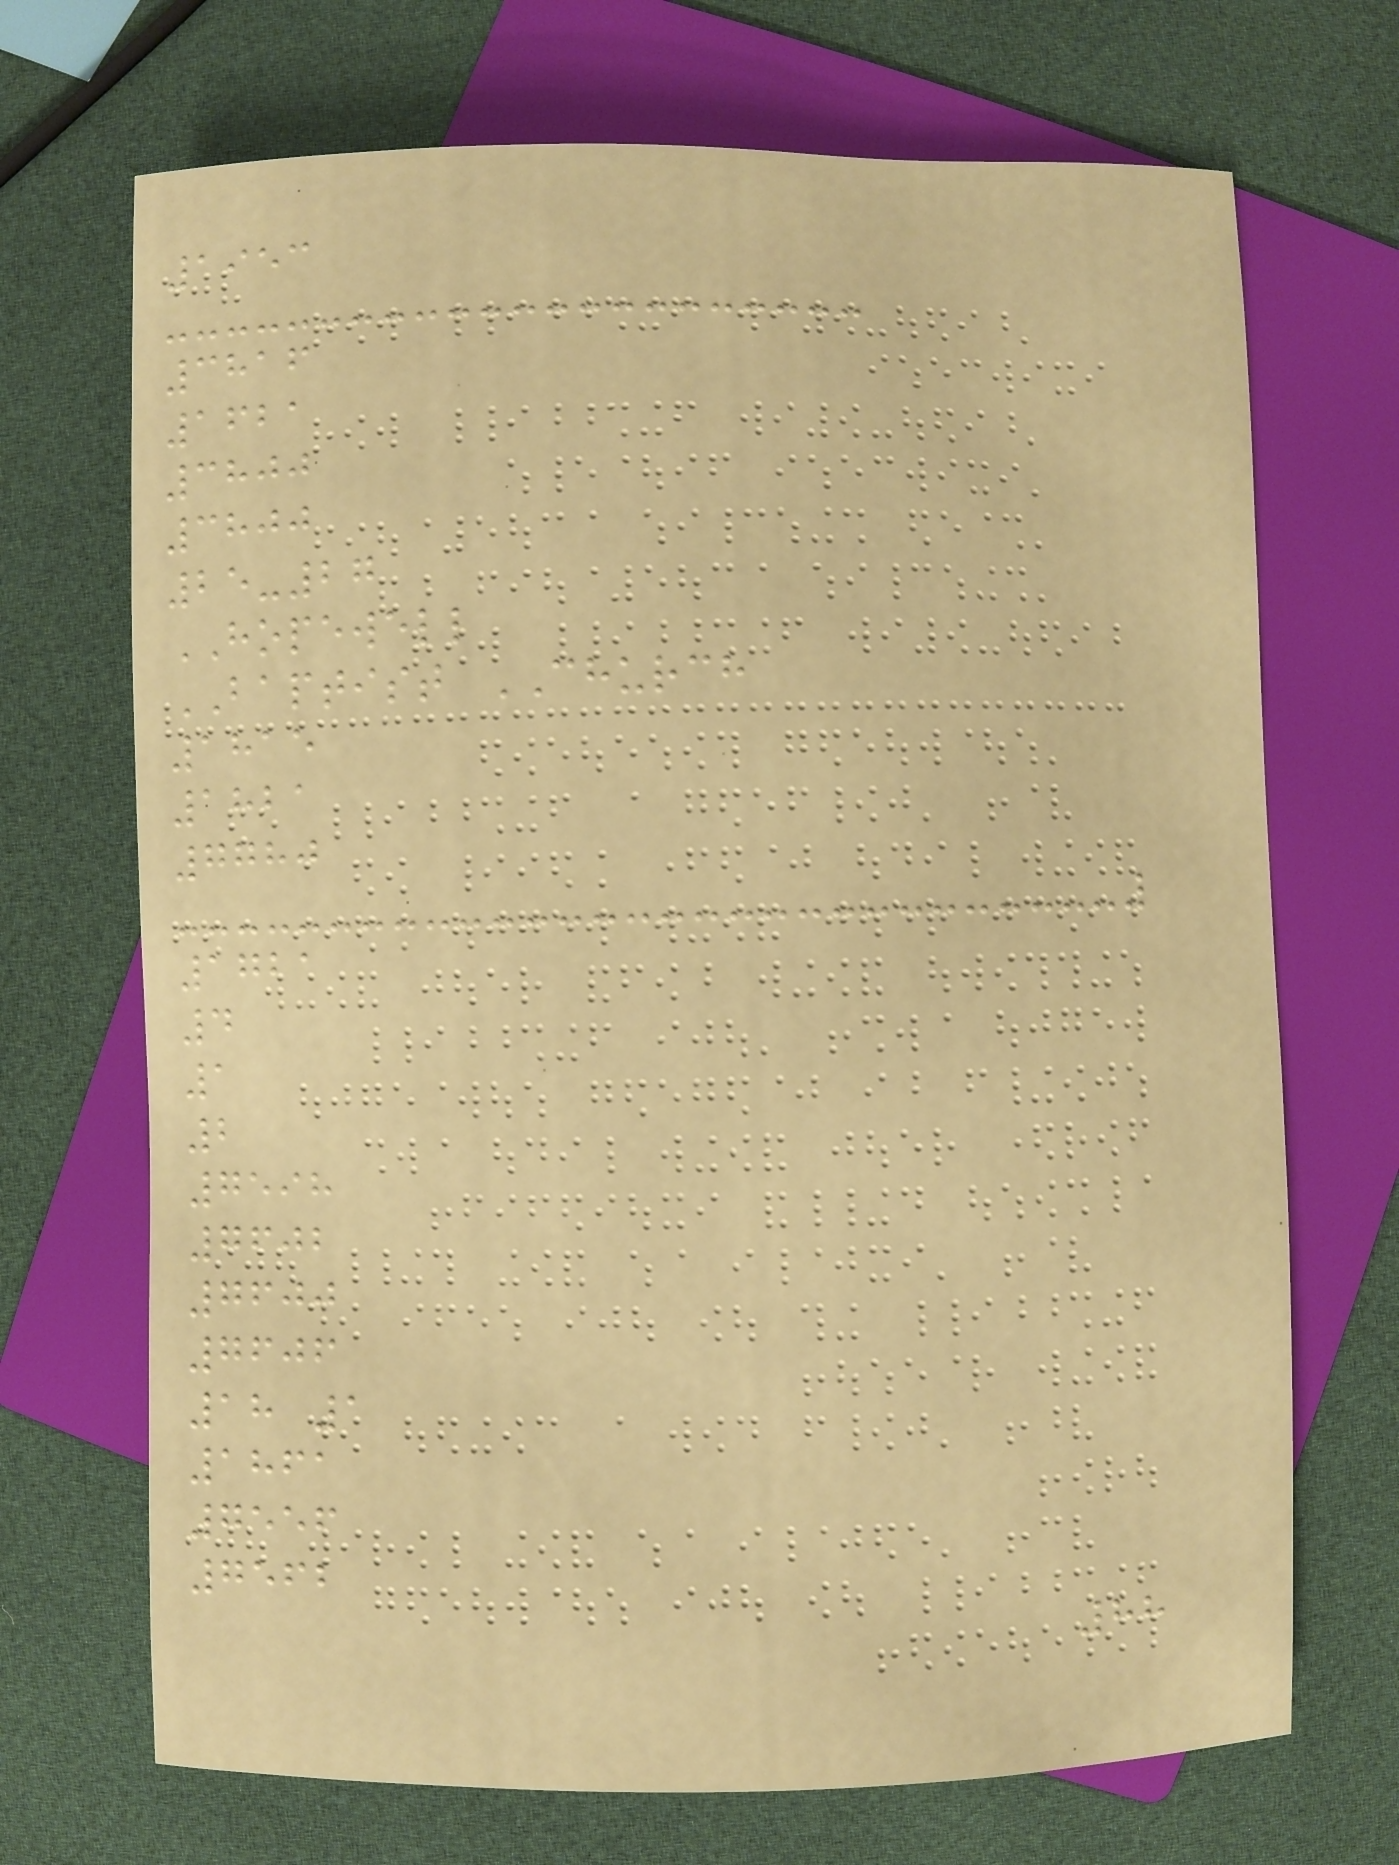1953
3816
1621
3800
3800
25-27
HOPEWELL
BAPTIST CHURCH
1815
1821
7780
1721
4
1
2
7598
7602
7600
7606
18 1
1861
7556
7562
88
